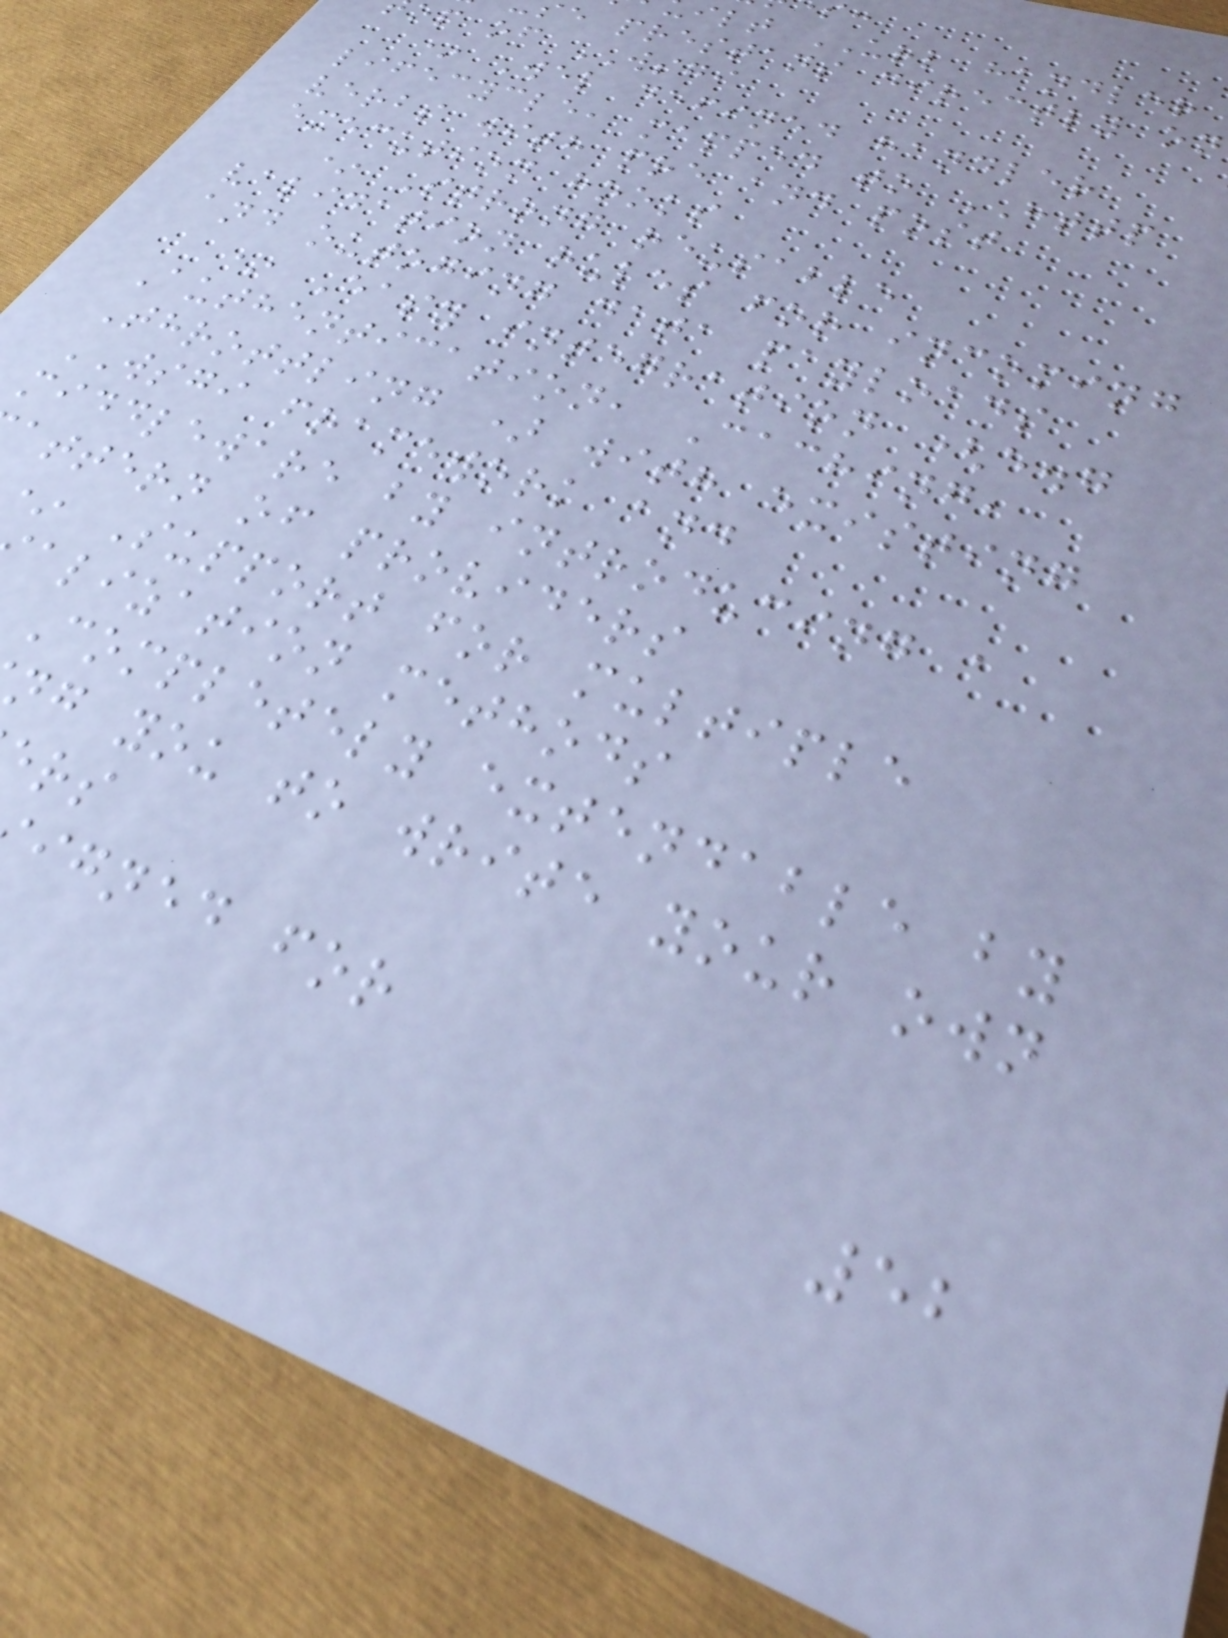ilt URL handler
e prestans directly on
op of WSGI
* Wel defined handler
lifecycle, mapped to HTTP
verbs with pre and post
execution hooks
* Strong reusable
validation rules for incoming
and outoging data payloads
* Easy integration (e.g
Authentication, Caching,
Throttling ) with existing
WSGI framework and
middleware by introducing a
attern of providers
Support for multiple
alization methods
Completely extendable by
ng you to write your own
igned for
52
